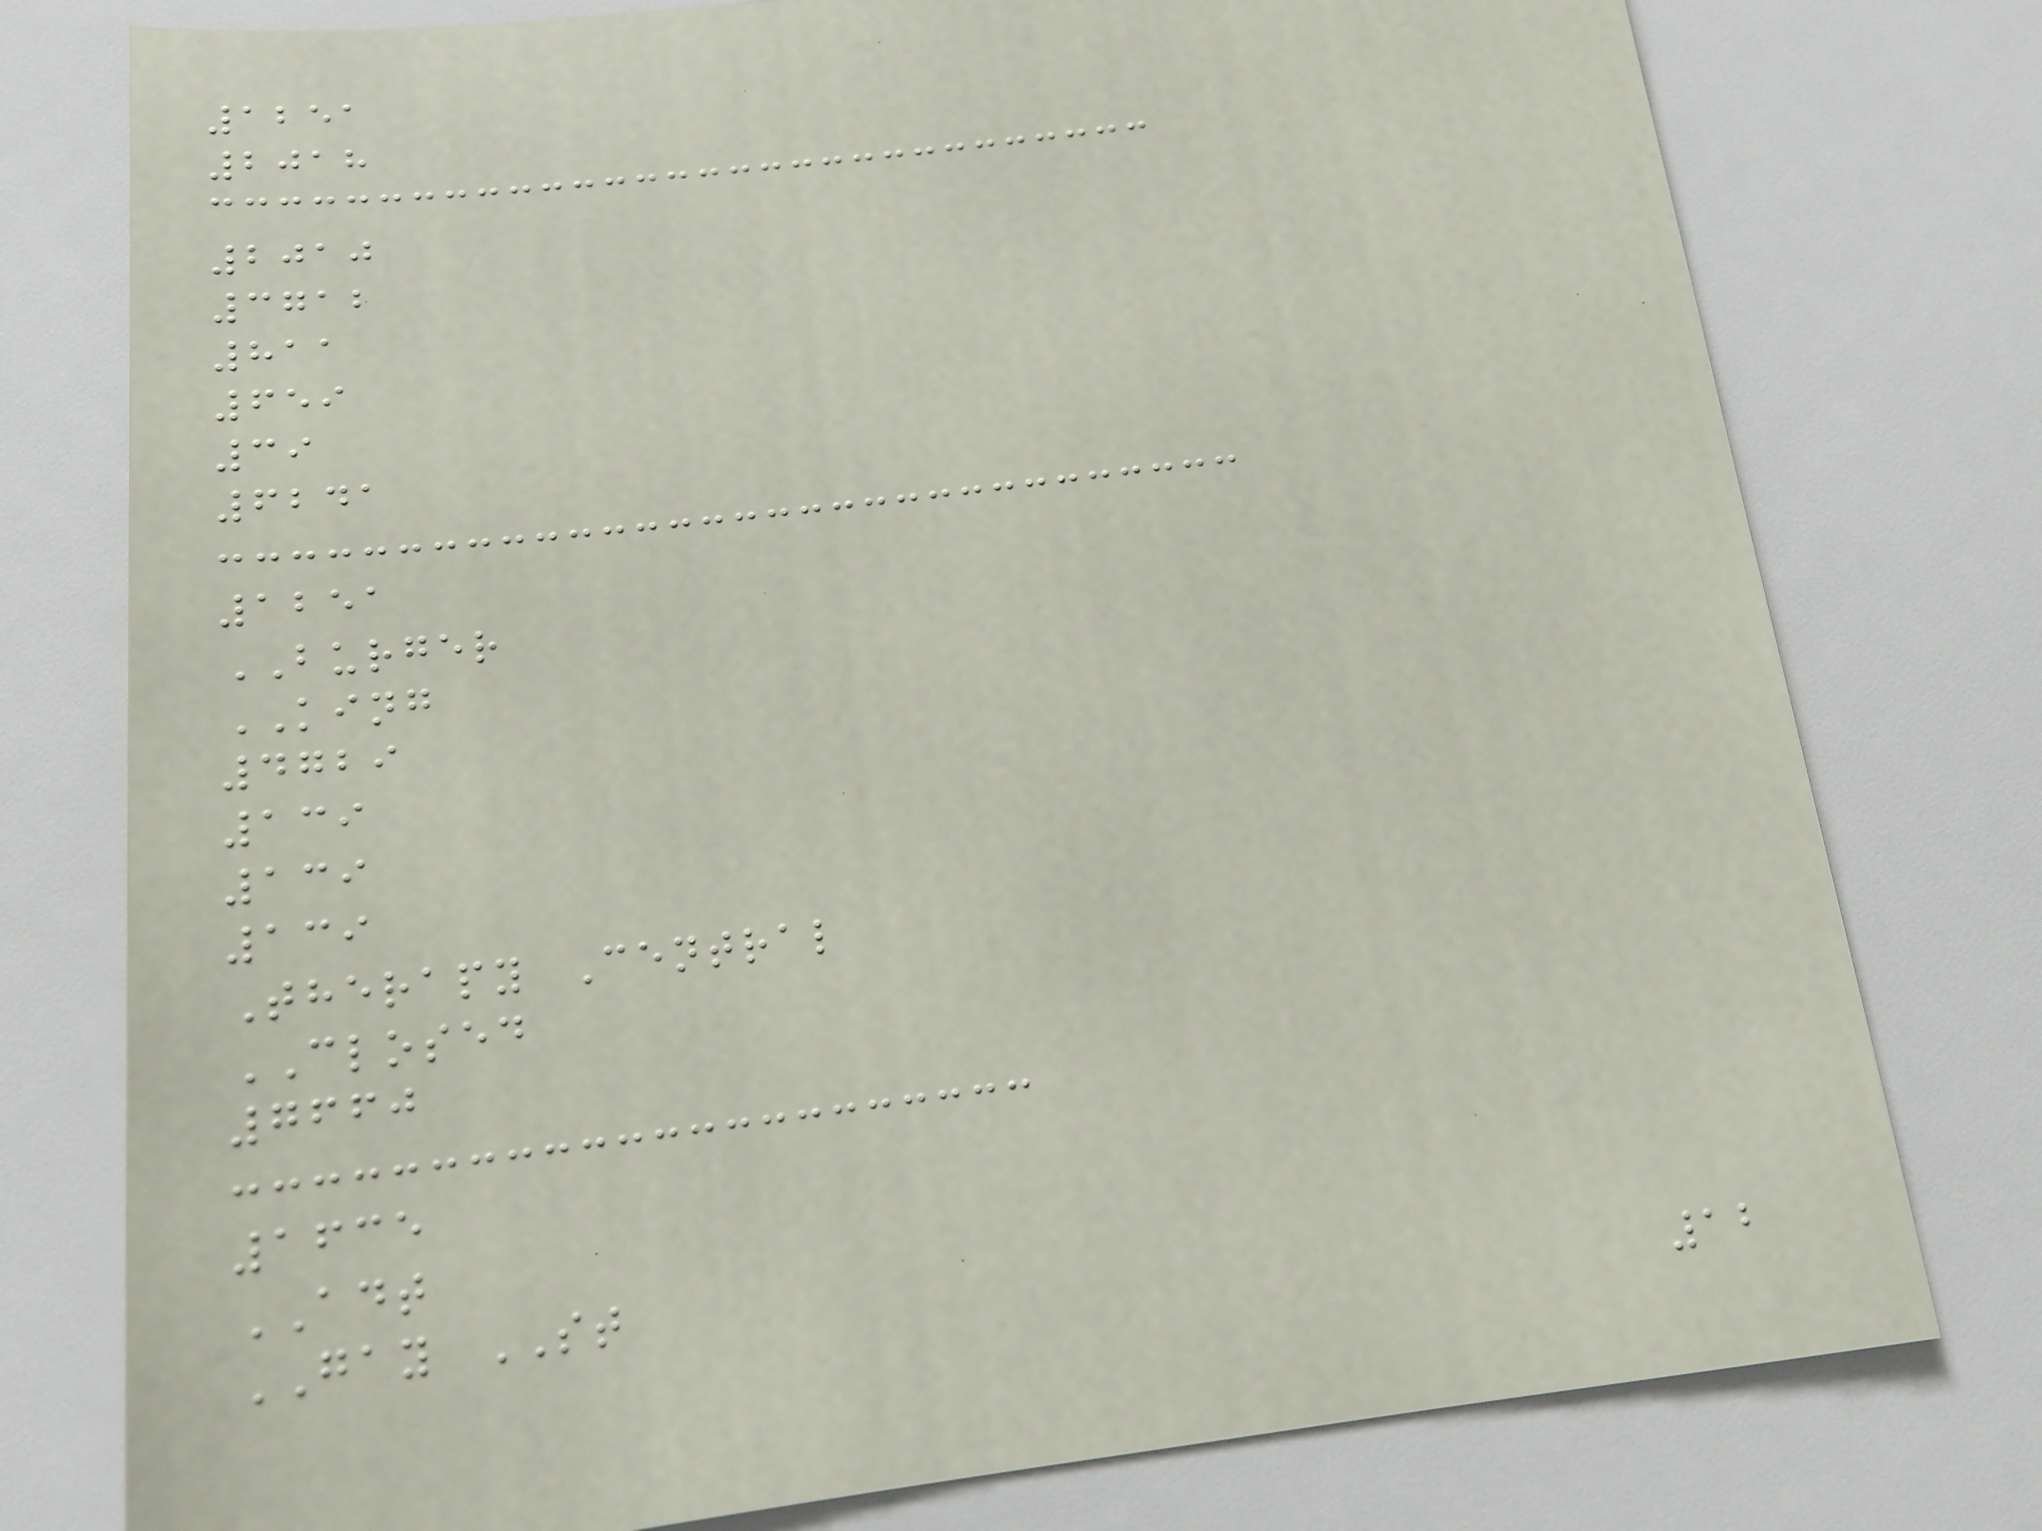1251
2018
2010
3712
811
659
39
6241
1251
BURGER
KING
4729
139
139
139
Therapy Central
CLOSED
7660
1635
ADT
GAY ST
12
